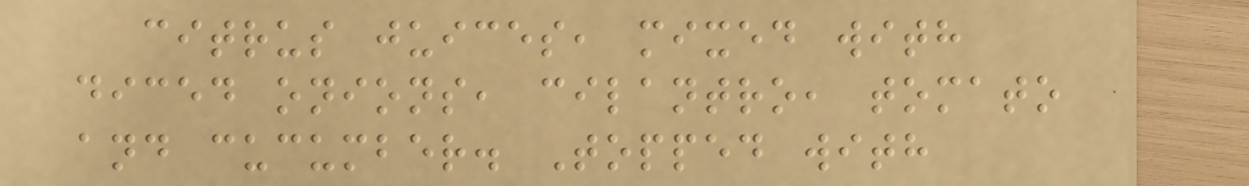citrus juices, mixed with
diced onions, cilantro, tomato
and cucumber. Topped with
